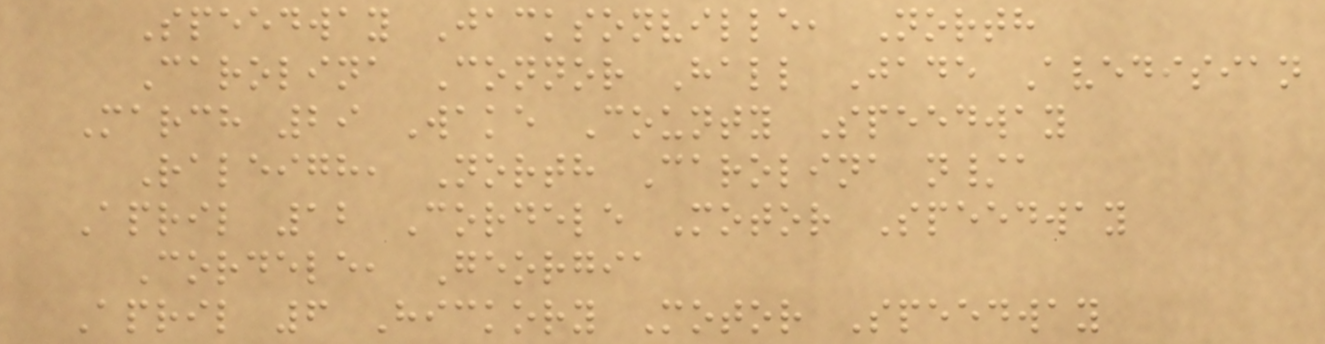Speedway Jacksonville, North
Carolina Connor Hall Jade Avedisian
March 29 Wake County Speedway
Raleigh, North Carolina n/a
April 12 Cordele Motor Speedway
Cordele, Georgia
April 6 Hickory Motor Speedway
